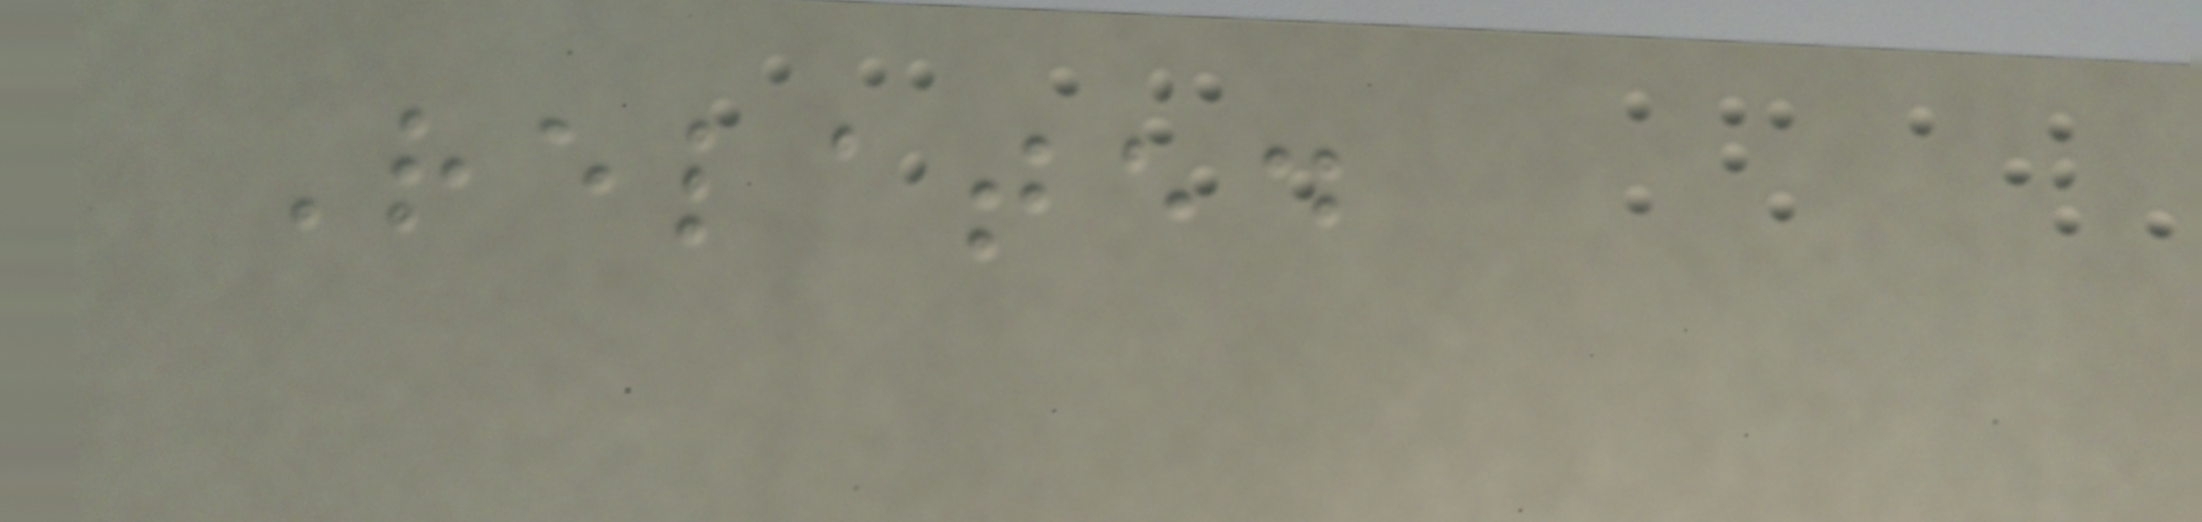Related
